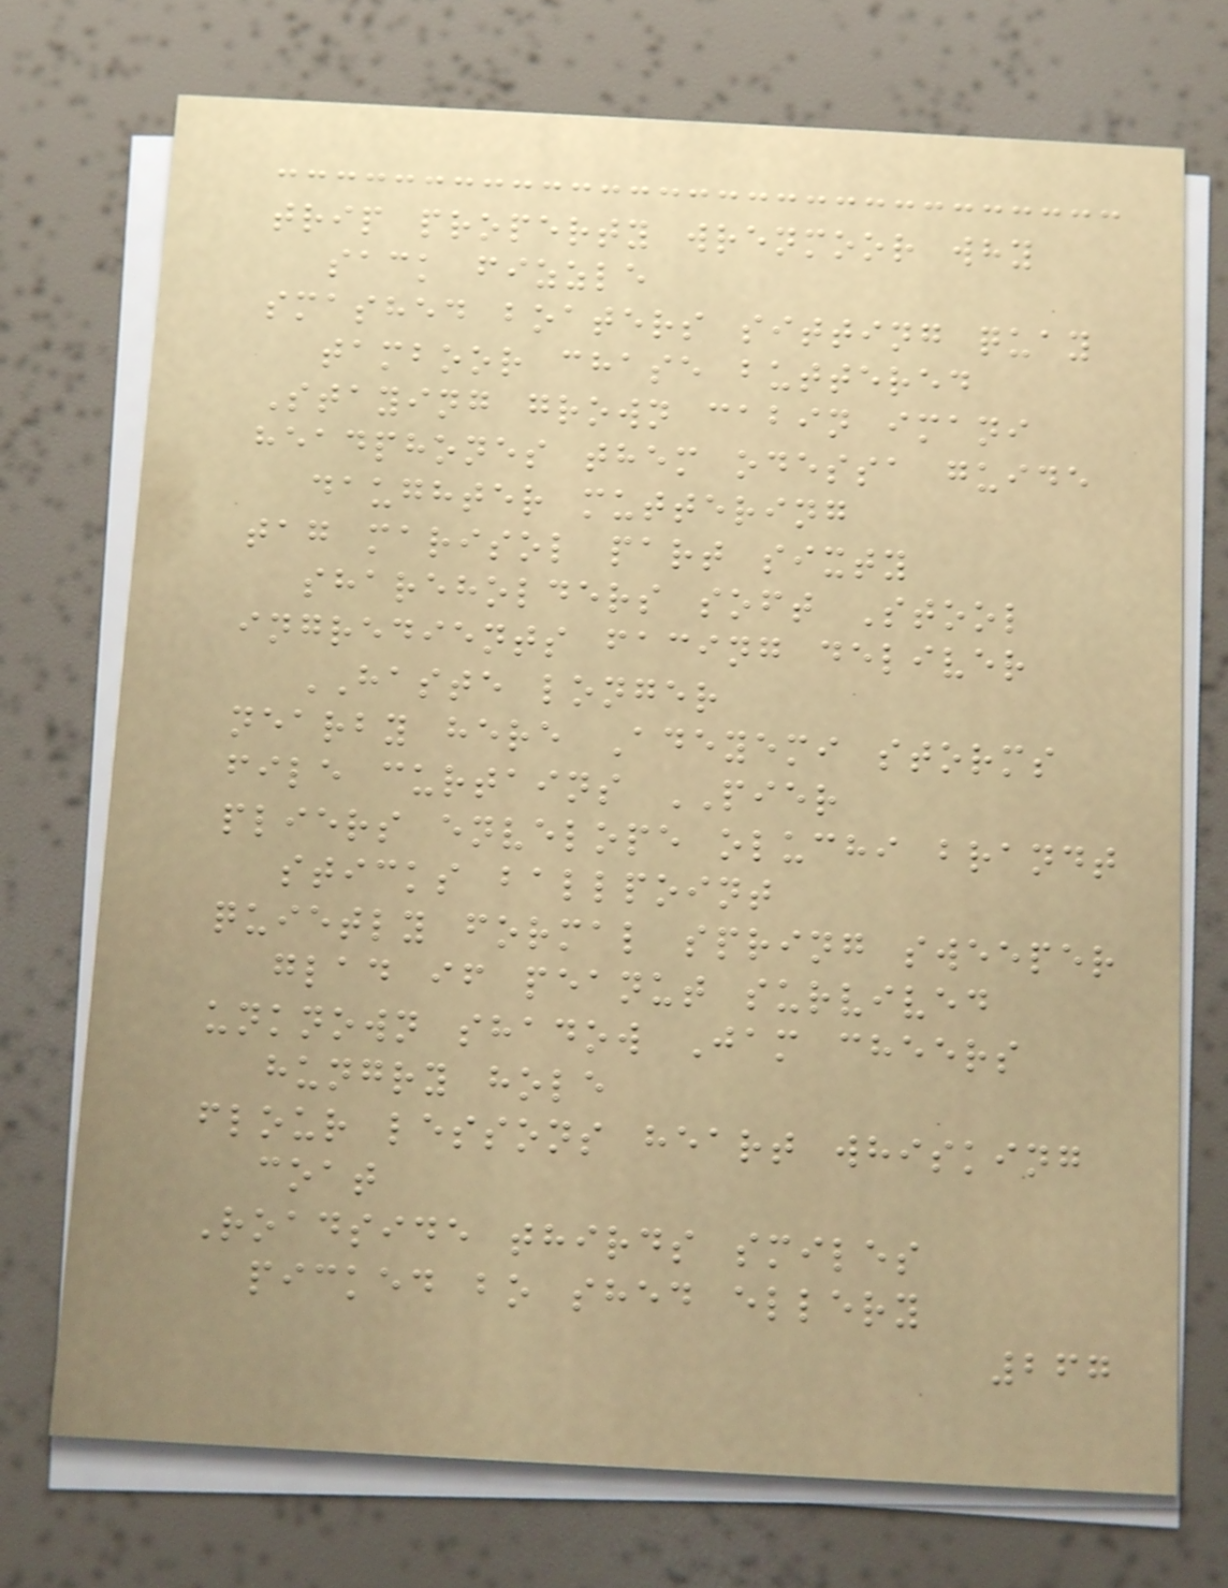trip property wrenmoor why
sack fizzle
smashed boaters sitting quay
tamboor chase buttered
Staying grown cabin imani
headphones them odessa guide
daughter muttering
tag marisol part sixty
shareholders soft Stool
ingredients facing deliver
HASTE longer
nearby here Adeyemi storms
file curtains PIER
pliers envelope oluchi brandt
sticks ballpoint
quietly formal spring sweeper
glad if peanut survived
unknown shadow Jam cheers
hungry hole
flour lessons heart whisking
coat
Roadside thirds smiles
picked bo shed ellery
267
